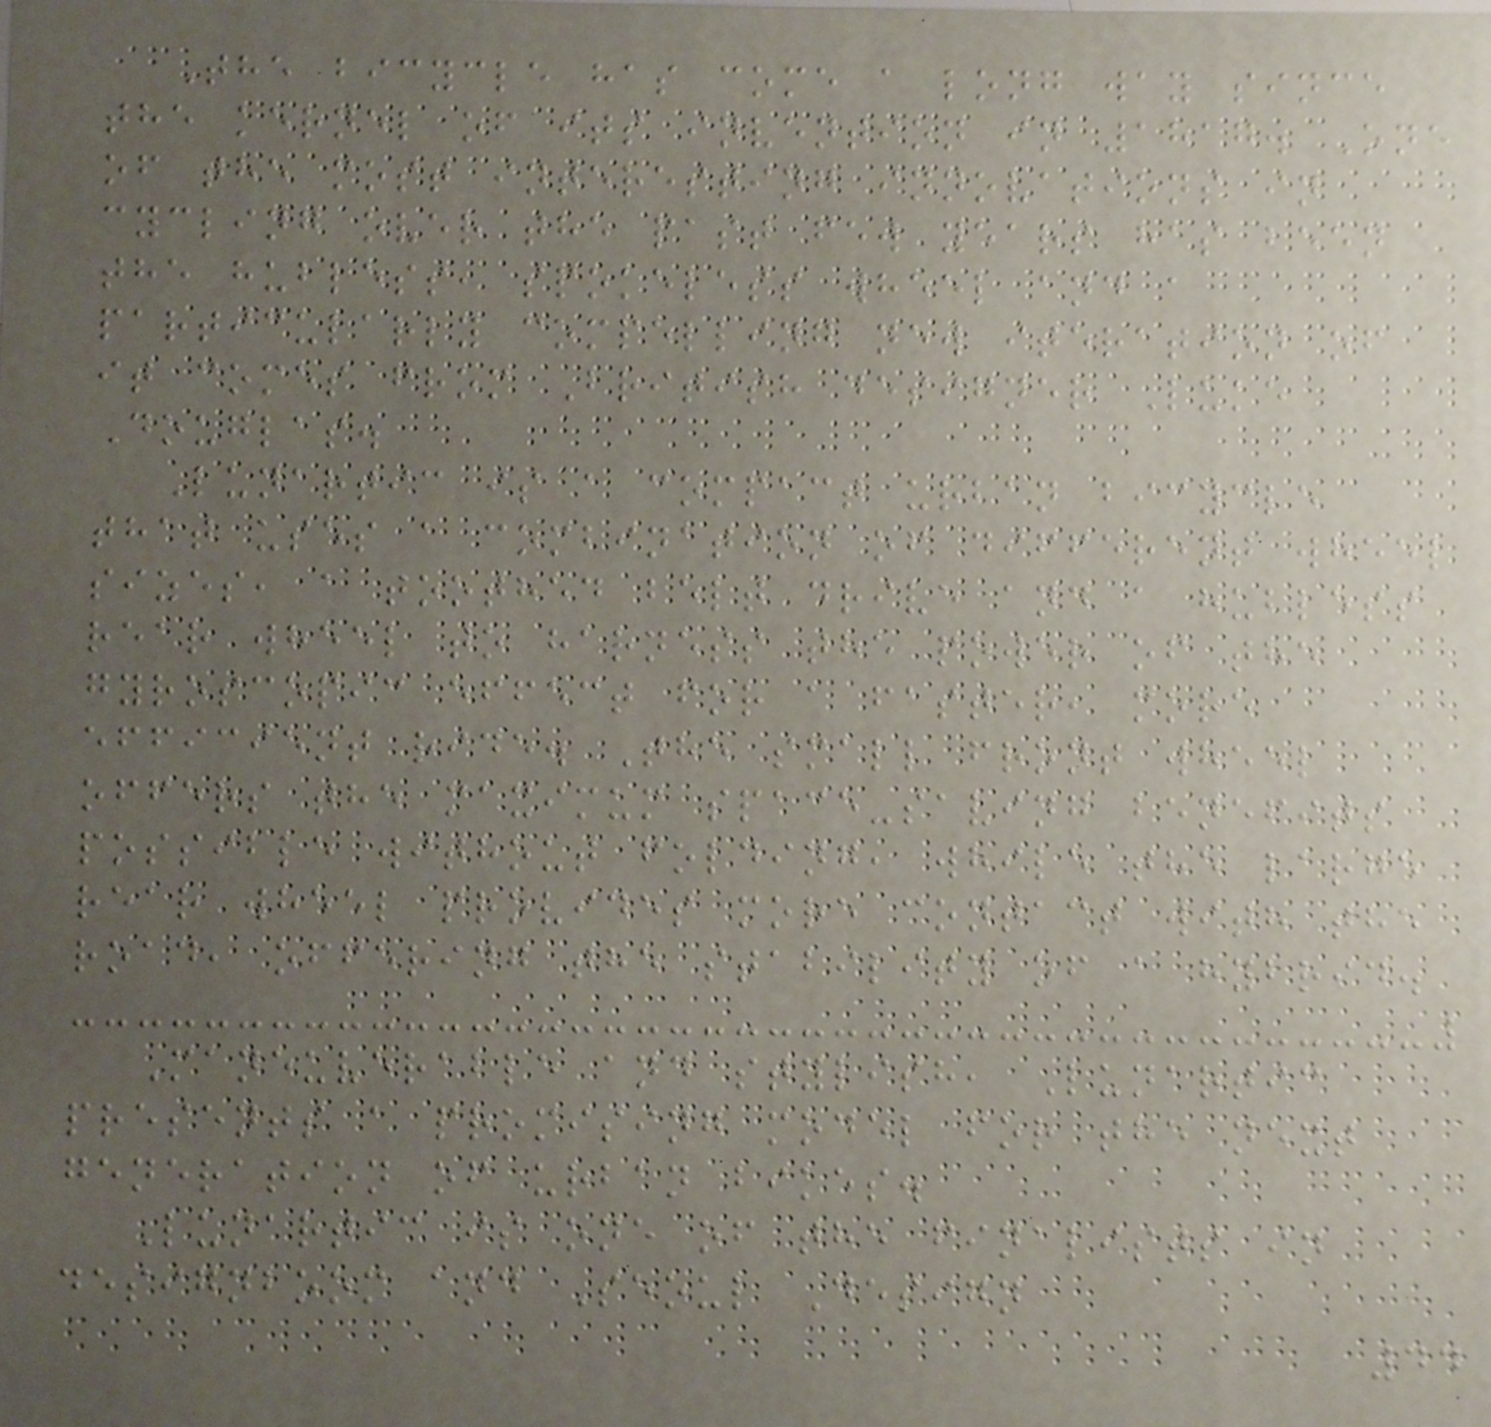The bicycle has come a long way since
the kernel of its invention in 1817. One
of the most interesting innovations in
cycling over the past few years has been
the hubless, spokeless wheel and a
particularly compelling new iteration of
it comes from British designer Luke
Douglas.
Lunartic is a compact urban bicycle
that uses a combination of different wheel
sizes, a toothed belt drive and a hubless
rear wheel to harness the power of the
gyroscopic effect for a faster, more
efficient ride. The small front wheel
offers the maximum space-saving benefits
possible without folding, while the large
rear wheel provides more contact with the
road, offering the stability of a hybrid.
Maneuverable and stylish, Lunartic
presents a promising model for the next
generation of urban bikes.
Lunartic is one of the finalists in
designboom and Seoul Design
44
